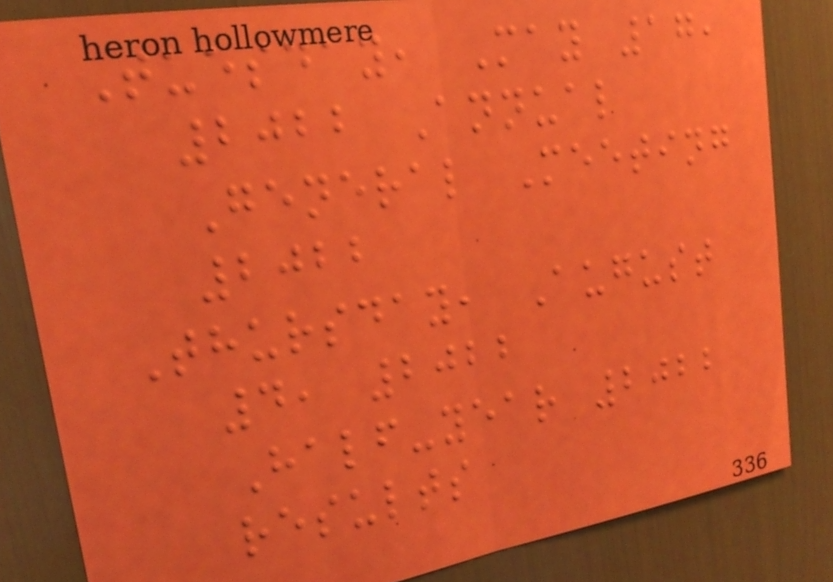Tuesday, May 17,
2022 Annual
General Meeting
2022
Thursday, August
4, 2022
Half-year 2022
results
